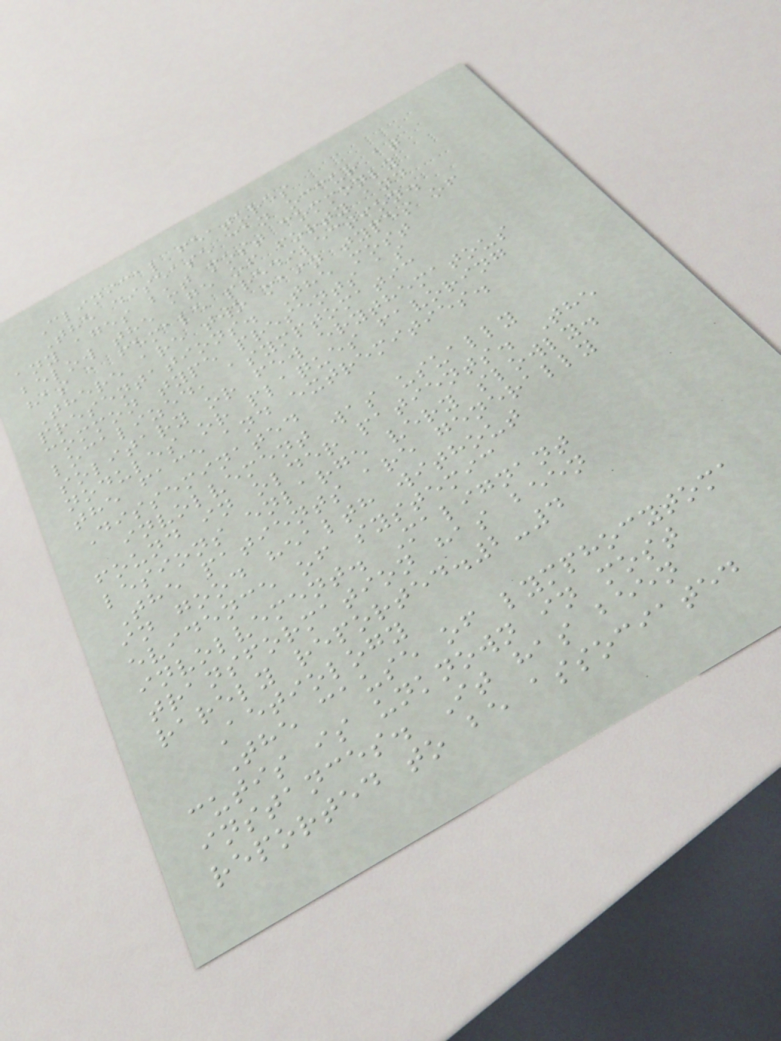Clinical features
The disease can occur at
any ages but most commonly
below the age of forty and
has a female predilection.
There are two main types of
presentations. The most
common type presents as
localized, asymptomatic
solitary or few erythematous
nodules or plaques favoring
the face and extremities.
Disseminated
involvement was usually
found in older patients. The
lesions enlarge very slowly.
The patients are generally
in good health without
evidence of systemic
involvement. Malignant
transformation has been
rarely reported.2-4
Aetiology
The cause of lymphocytoma
cutis is unknown in most
instances. It has been
reported to be associated
